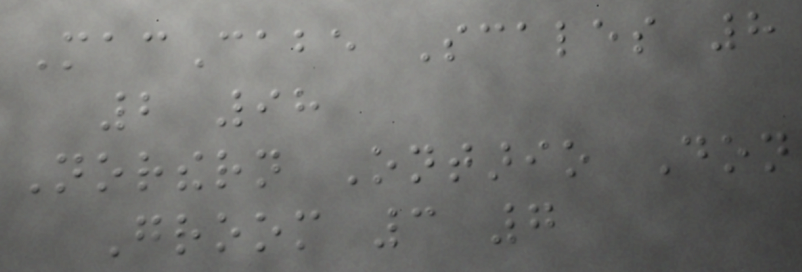MacCabe Scales 8
2 98
Northern Ontario Don
Groom 3 7
